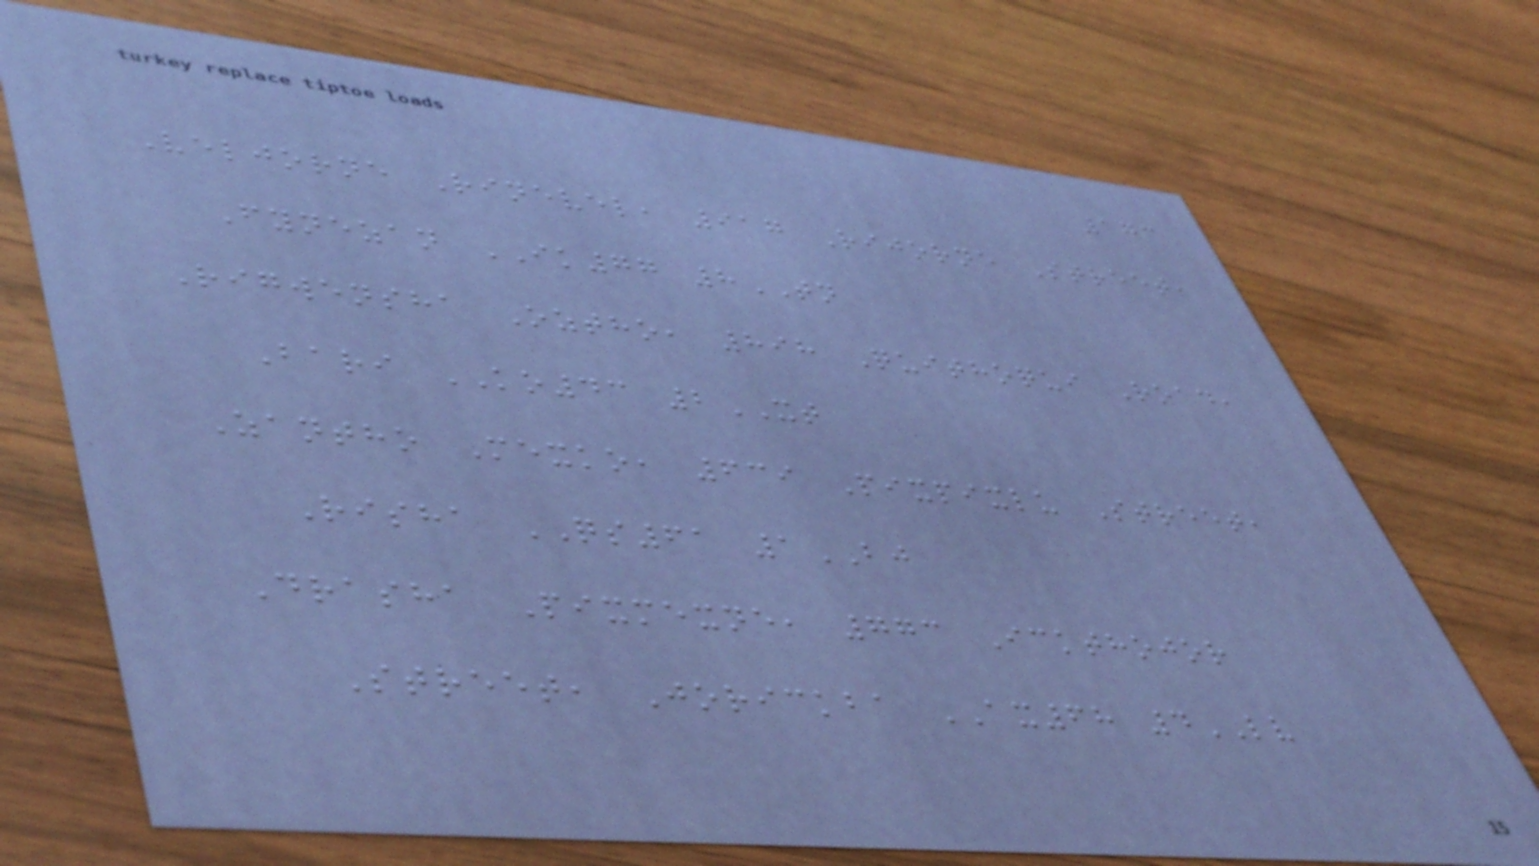173
Veljorne Rinevel, 917 Rijorne Street,
Fynezan IK77 8TN
Rigwensha Oztho, 898 Quithoqui Road,
Bari KO43 2XT
Zantho Mexko, 639 Pixpixlu Street,
Risha QS61 1BJ
Drasha Pixmexne, 773 Ickthojor
Street, Jorickba AX68 4LV
